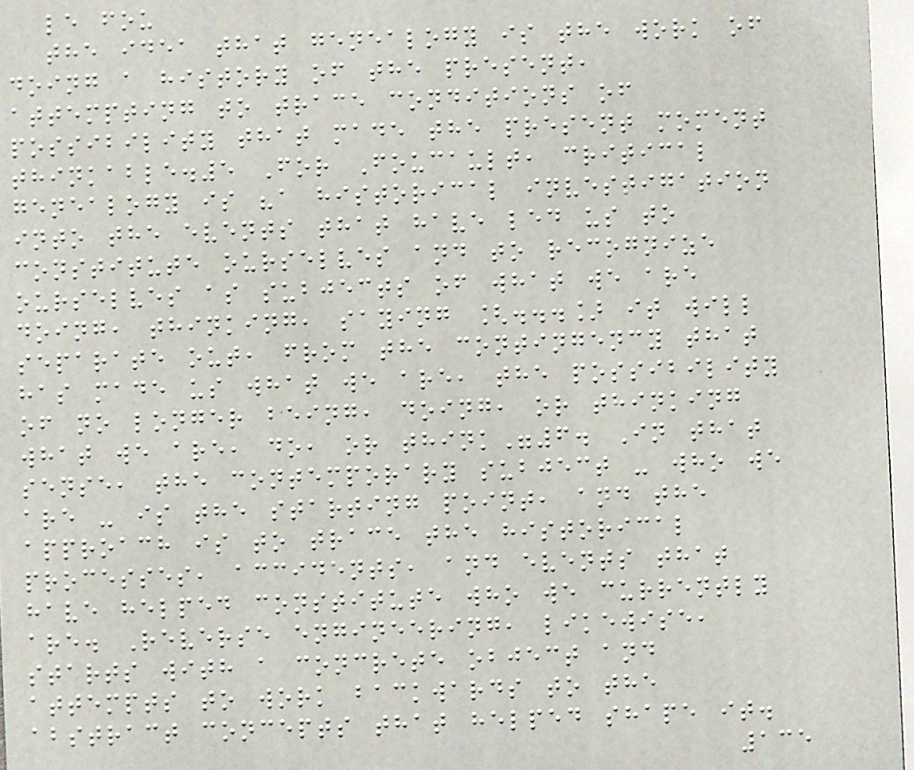le fou
the idea that genealogy is the work of
doing a history of the present,
attempting to trace conditions of
possibility that made the present moment
thinkable.5 For Foucault, critical
genealogy is "a historical investigation
into the events that have led us to
constitute ourselves and to recognize
ourselves as subjects of what we are
doing, thinking, saying [...] it will
separate out, from the contingency that
has made us what we are, the possibility
of no longer being, doing, or thinking
what we are, do, or think"6. In that
sense, the contemporary subject - who we
are - is the starting point, and the
approach is to trace the historical
processes, accidents, and events that
have helped constitute who we currently
are. Reverse engineering, likewise,
starts with a concrete object and
attempts to work backwards to the
abstract concepts that helped shape it.
135
